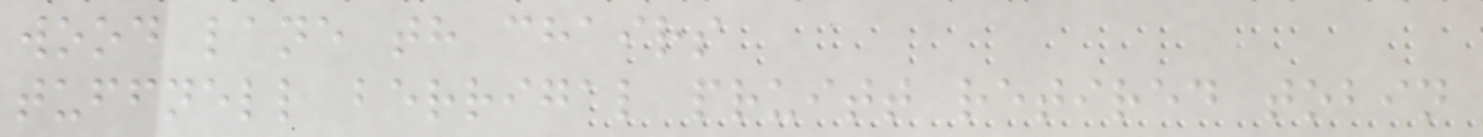wood lane th chairs
tuffnell berrigal pruitt retired tobin
